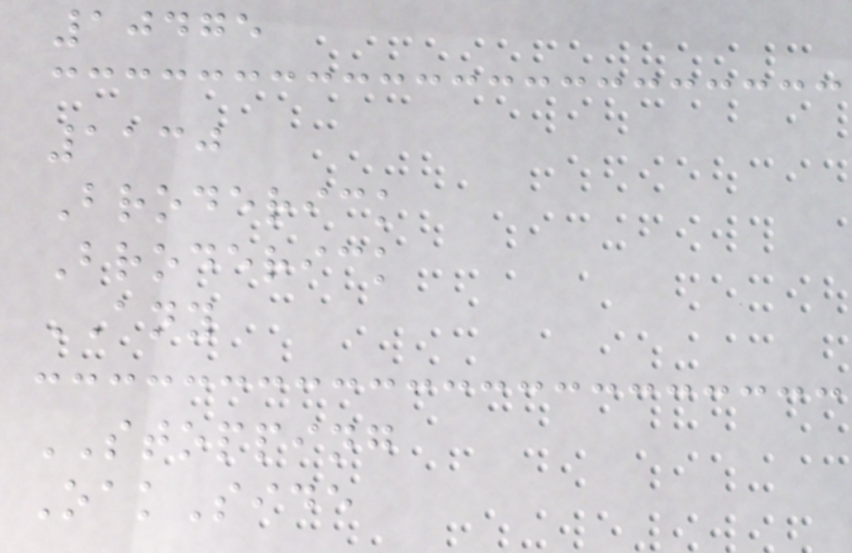10475
1130
Broderick
Broderick
ANY
STOPPING
OakSide
